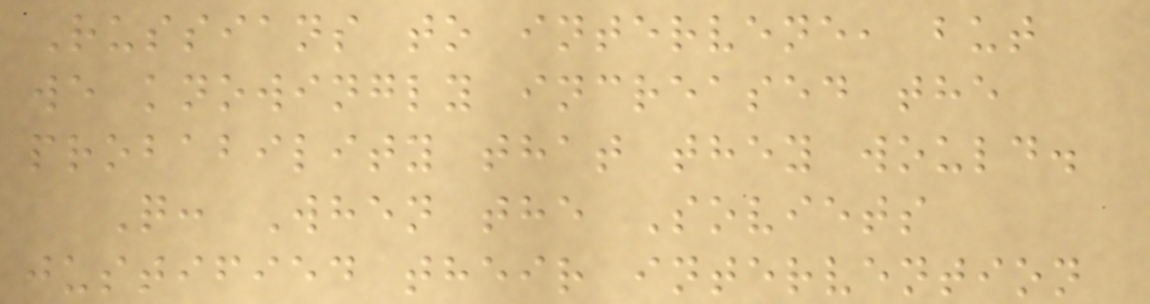Russians to intervene, but
we knowingly increased the
probability that they would.
Q: When the Soviets
justified their intervention
